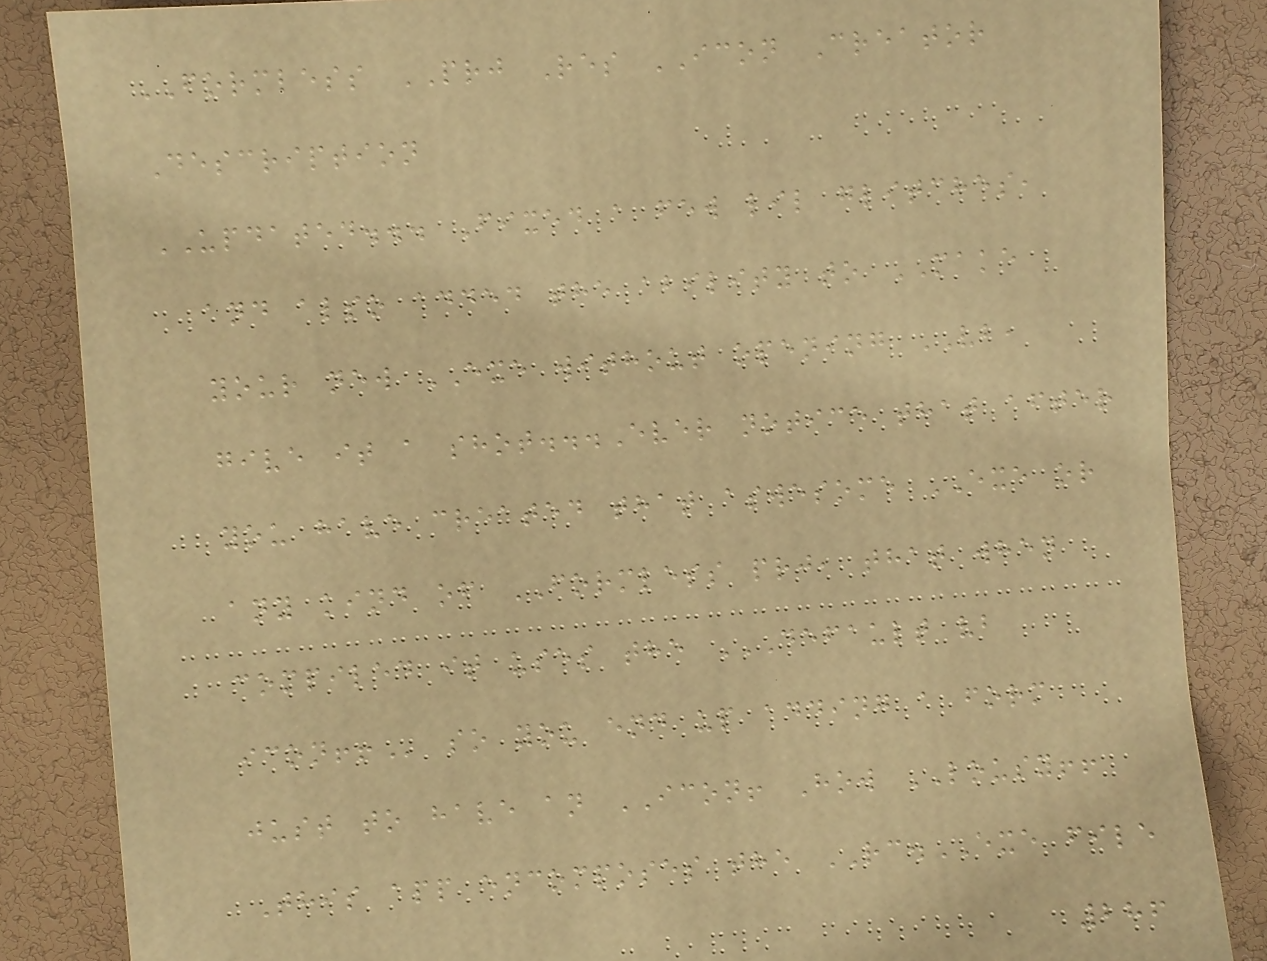FORMLESS PRJ Res ICON Creator
Description
UPDATED... Fixed a few lil glitches,
and also added the ability to MAKE
your new EXE without opening VB,
give it a shot...Ever notice that after
you have created that aswesome EXE or
any kind of FORMLESS prj, that when
compiled it uses the DEFAULT VB
ICON!! so you end up adding a form
just to have an ICON! How LOUSY!!
This app encomposes the RC.EXE file
286
